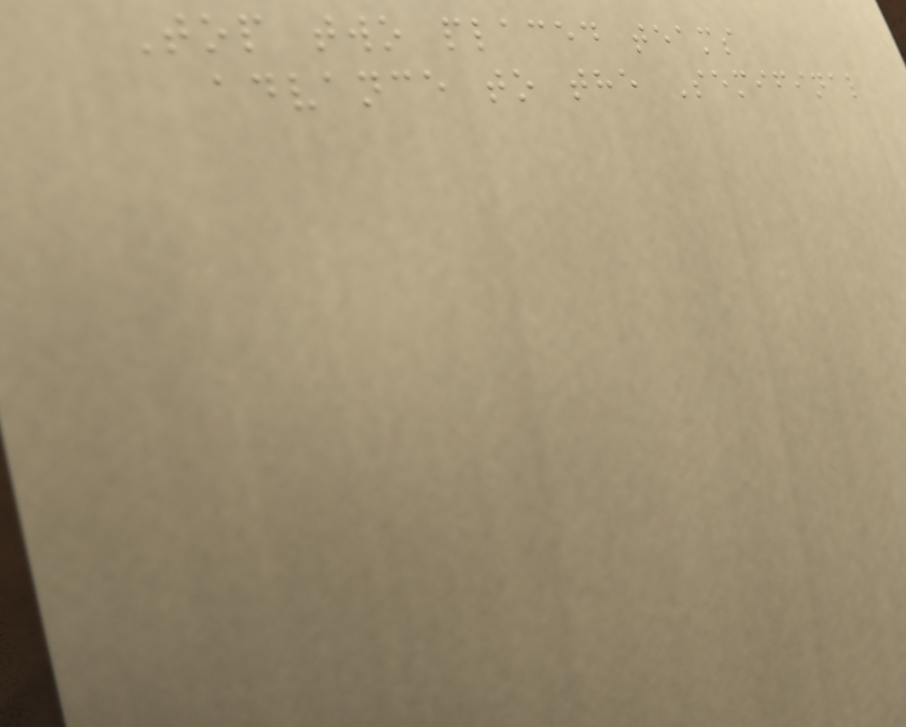Top two placed teams
advance to the Semifinal
